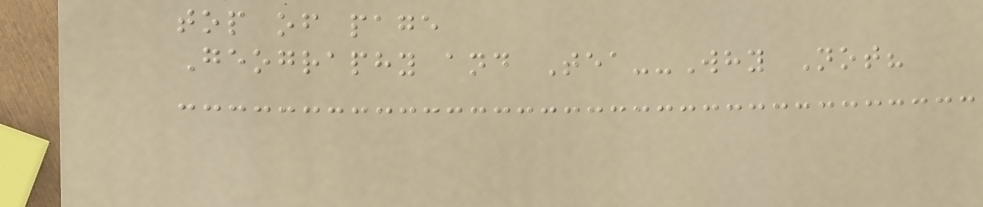top of page
Geography and Tea--Why Not?
